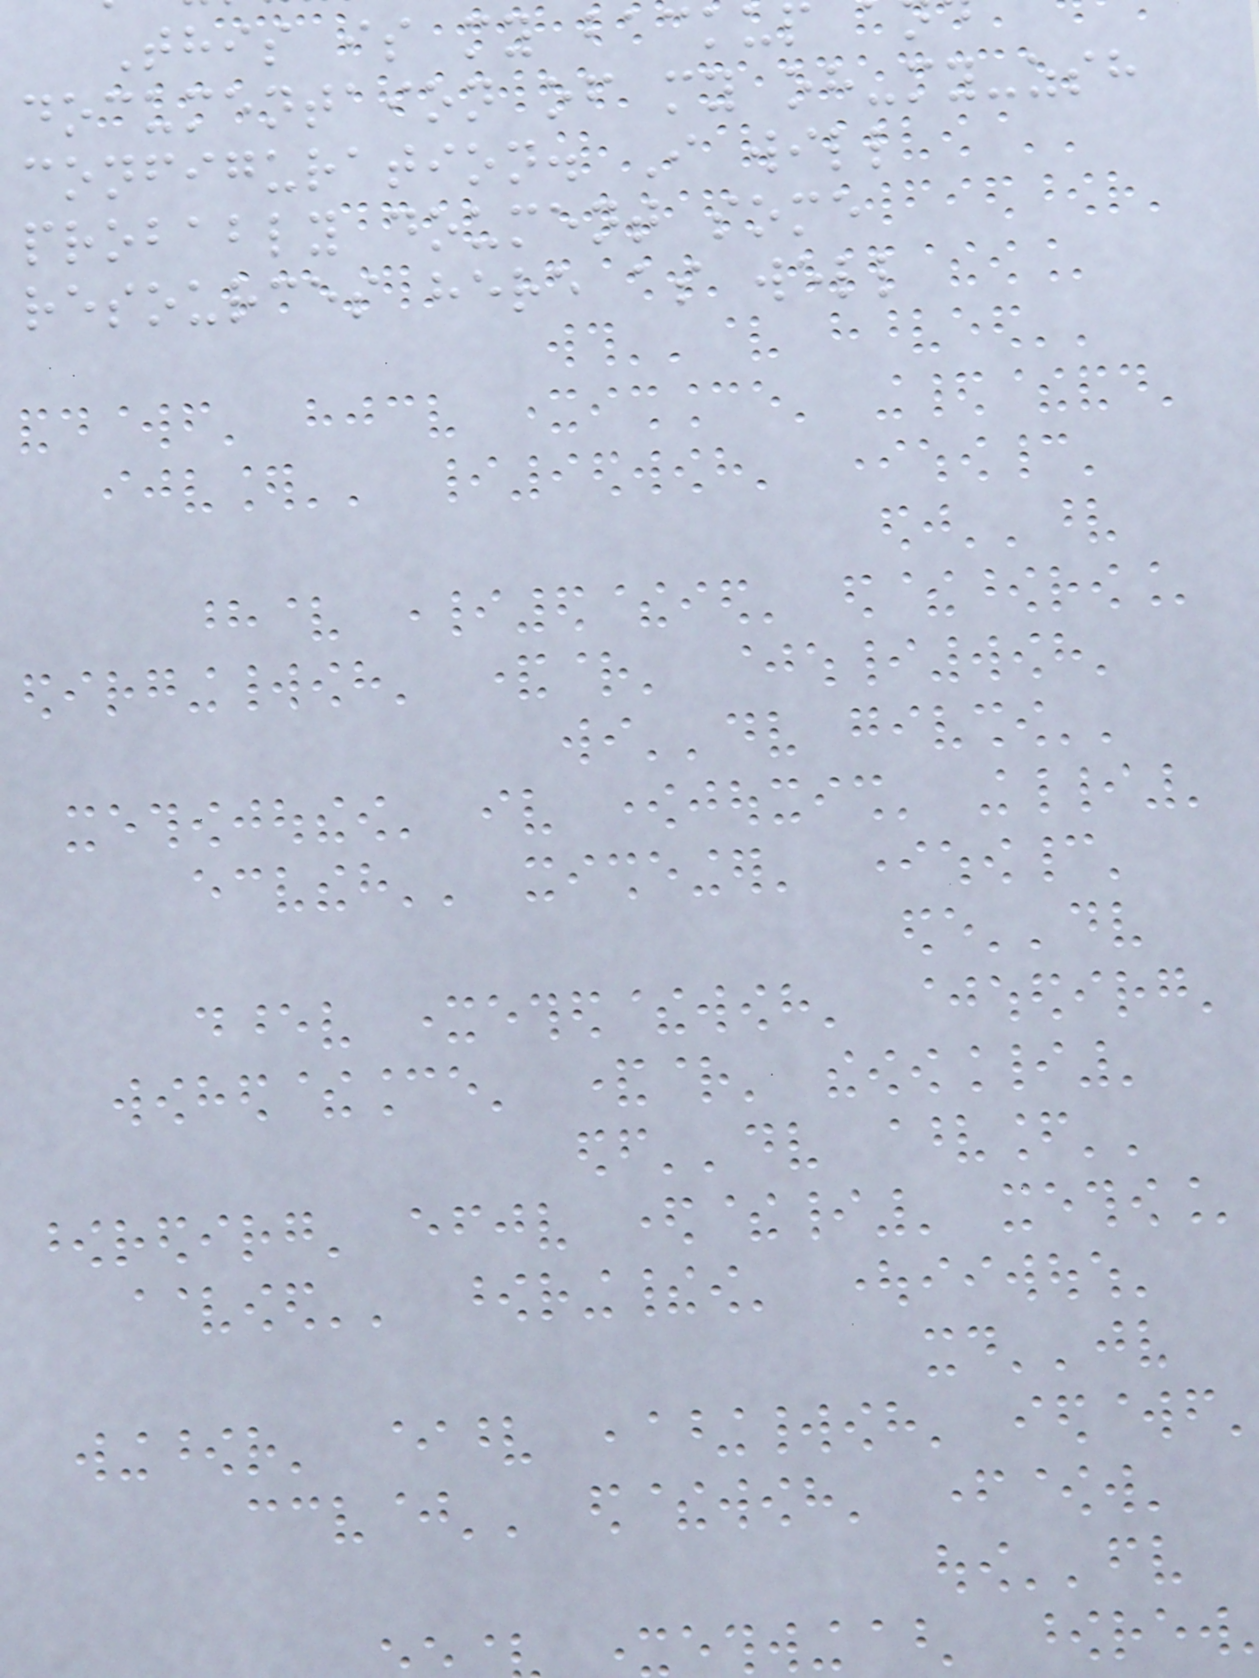This is my backup
documentaion of my oh-my-zsh
configuration. I will
probably doument some
resources here as well
